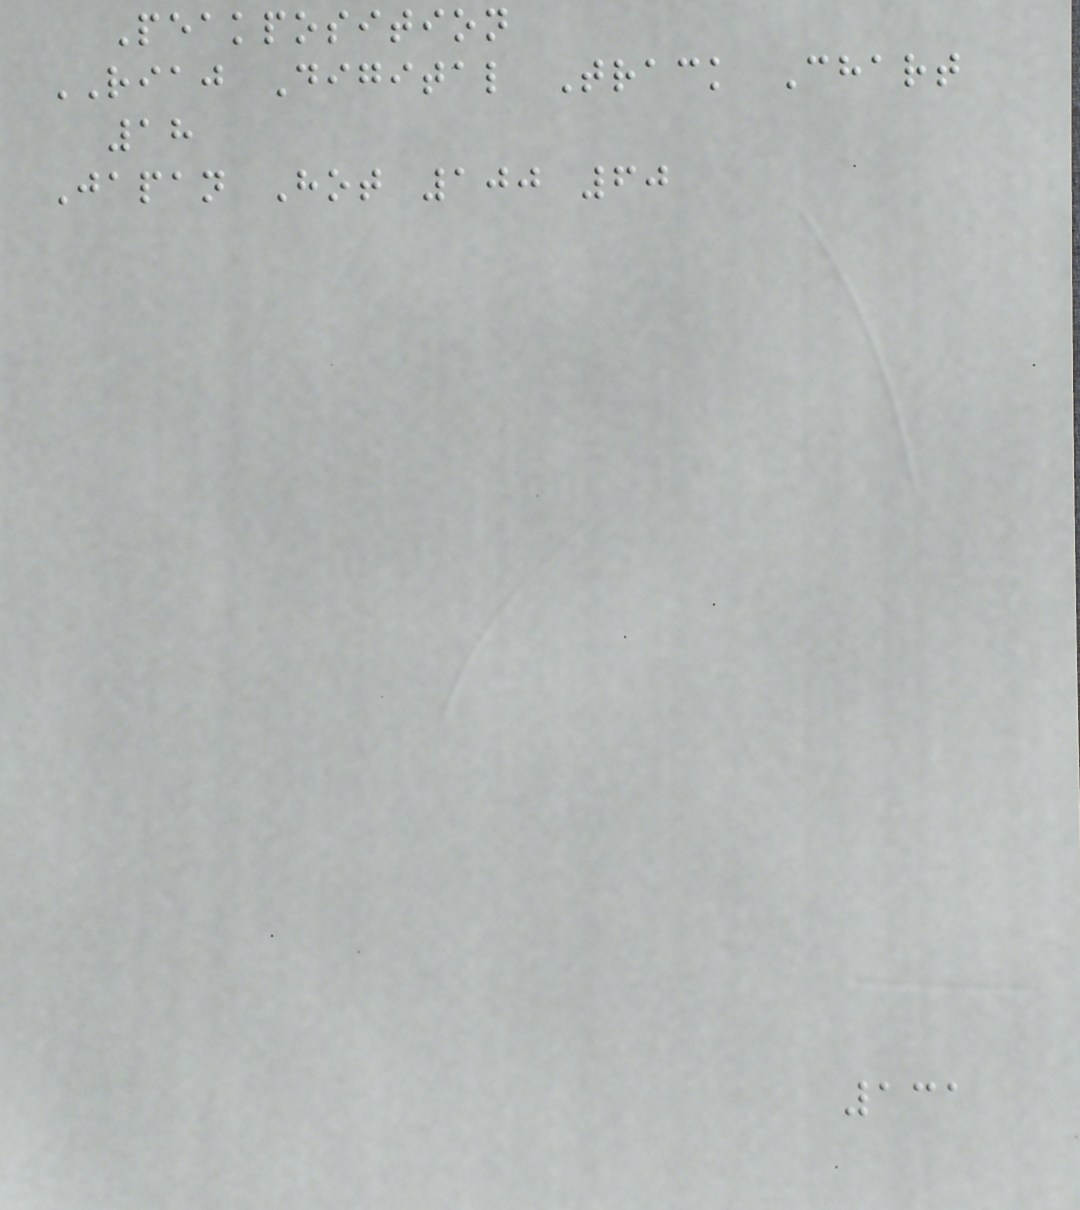Peakposition
RIAJ Digital Track Chart
18
Japan Hot 100 60
131
